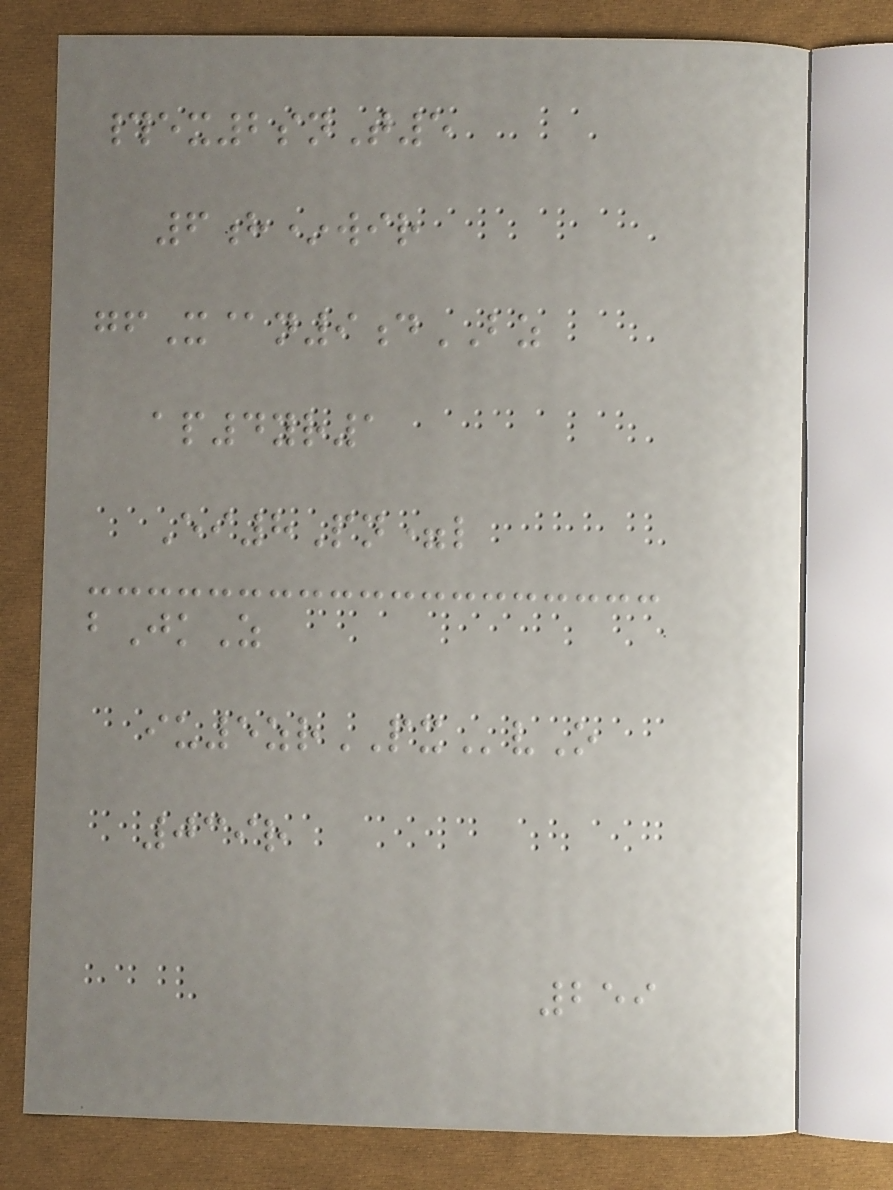#ex2snT5
6h*wir
gfX@n9dBZ
ap4yr1
Ei8Pn=l
bJkZ
iu5zrPXvO
039r
259
